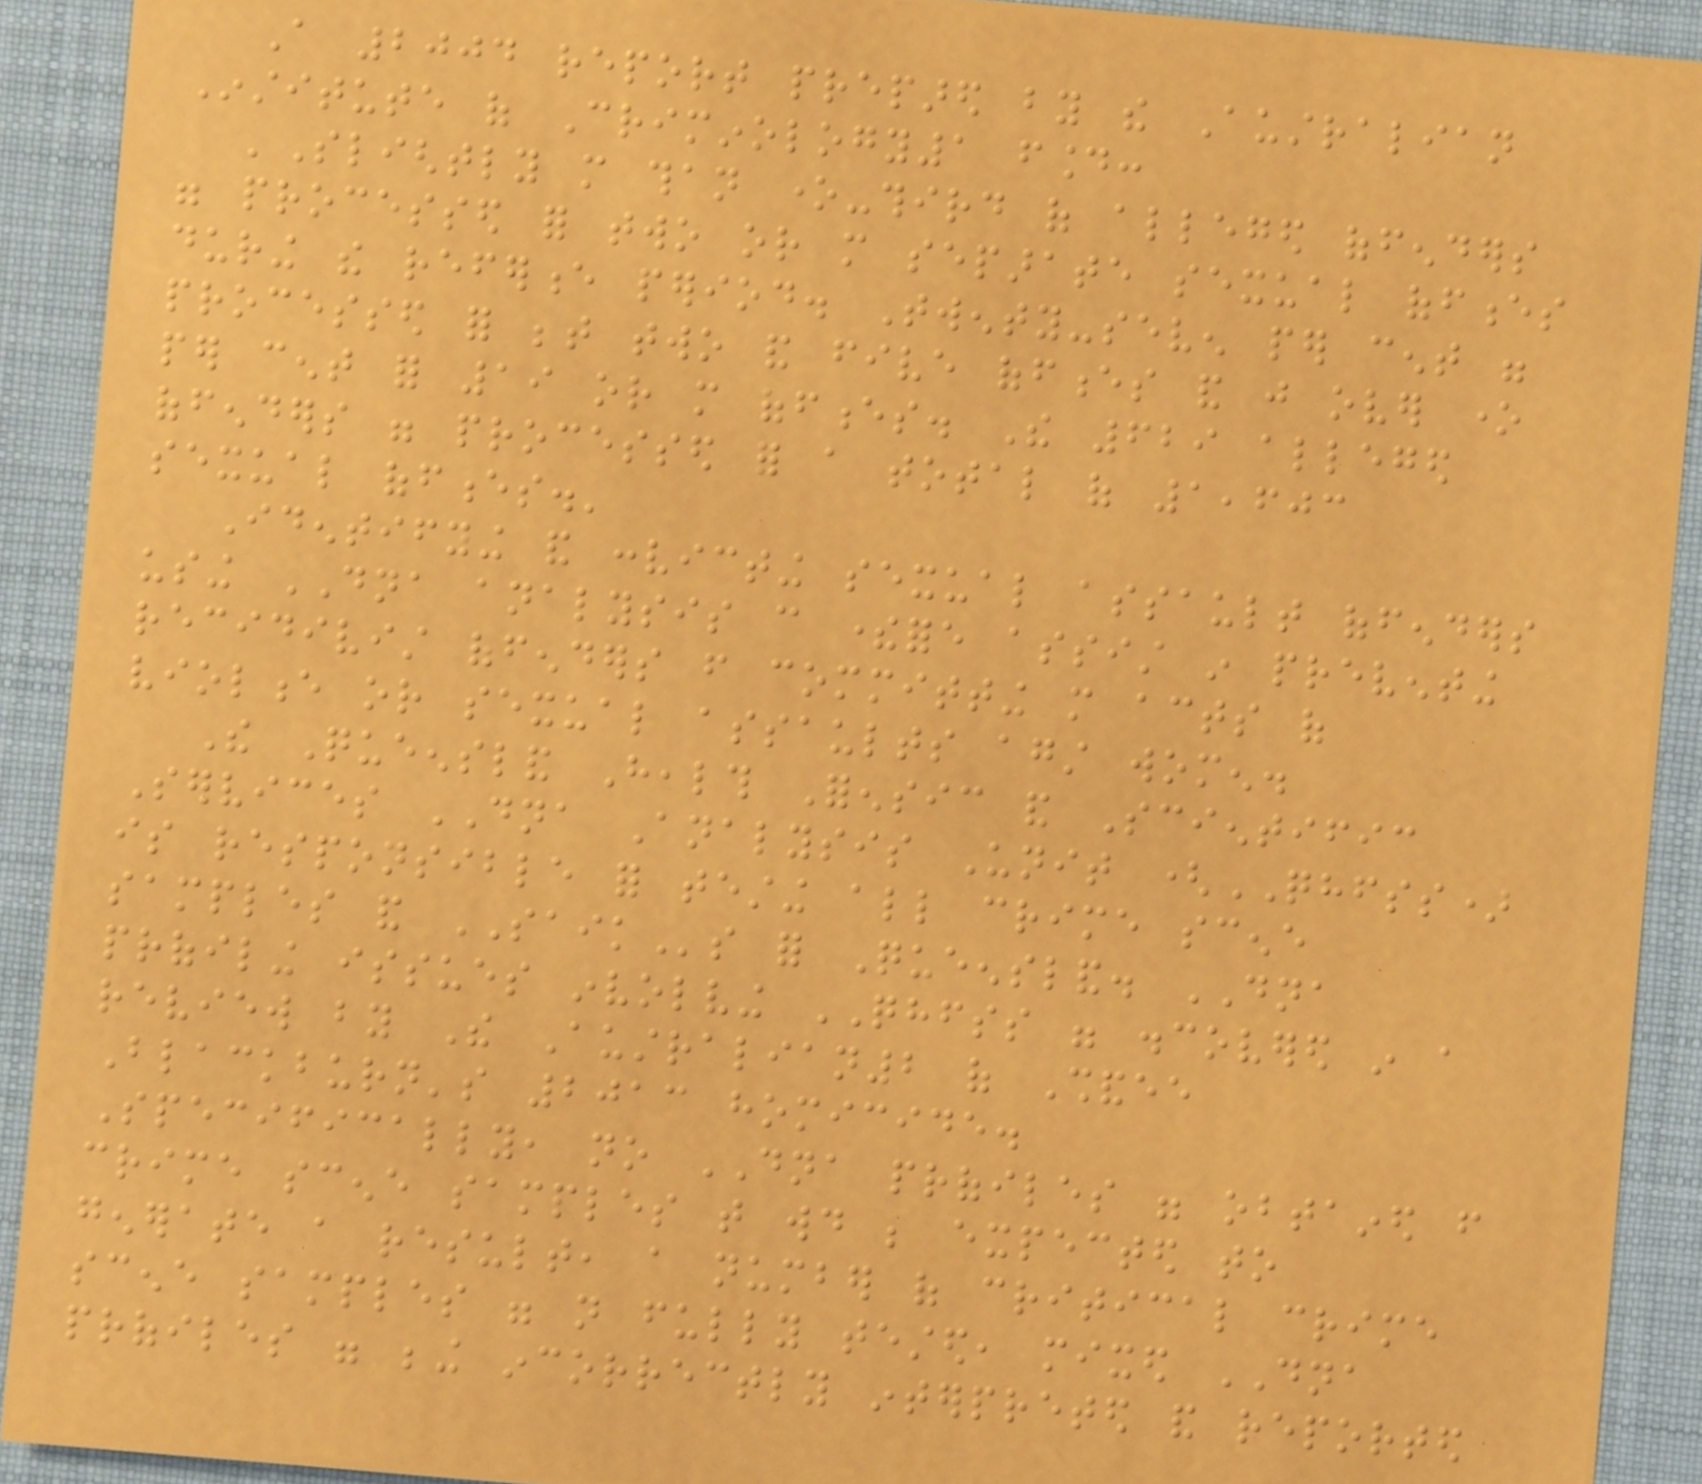A 2004 report prepared by the Australian
Institute of Criminology1 found:
'Slightly more than one-third of alleged offenders
were processed for two or more separate sexual offences
during the reference period. Twenty-seven per cent were
processed for between two and five offences and just over one
per cent for 19 or more offences. The 629 alleged
offenders were processed for a total of 1,603
sexual offences.'
Identifying and convicting sexual assault offenders
using DNA analysis can therefore assist in preventing
recidivist offenders from committing more acts of
violence or sexual assaults against women.
The Queensland Health Forensic and Scientific
Services DNA Analysis Unit (QHFSS)
is responsible for testing all crime scene
samples and SAIKs for Queensland. DNA
profiling issues involving QHFSS were discovered in a
review by The Australian2 of Shandee
Blackburn's 2013 homicide.
Specifically, no DNA profiles were obtained from
crime scene samples that would be expected to
generate a result, a number of critical crime
scene samples were not fully tested, mixed DNA
profiles were being incorrectly interpreted and reported
